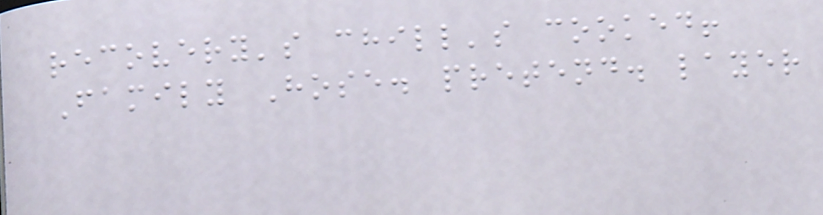recovery's chill's cooked!
Family Hose. pretend. layer
